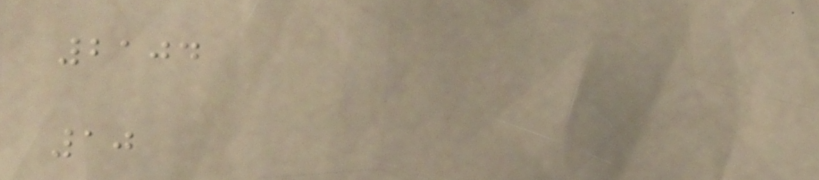2104
10
